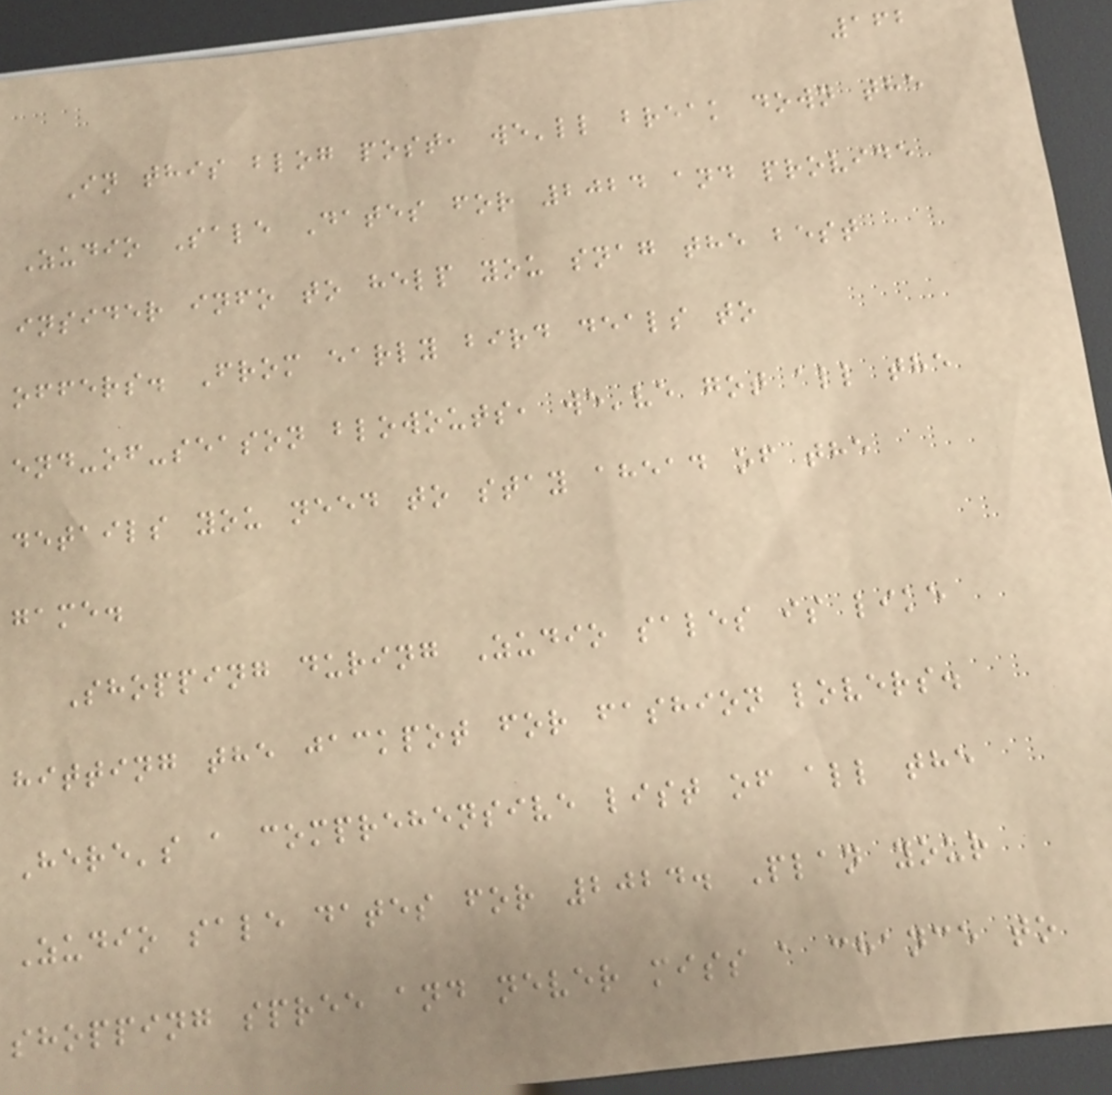162
In this blog post, we'll break down the
Zudio Sale Dates for 2024 and provide
insider info to help you snag the best
offers. From early bird deals to
end-of-season blowouts, we've got all the
details you need to stay ahead of the
game.
Shopping during Zudio sales is like
hitting the jackpot for fashion lovers.
Here's a comprehensive list of all the
Zudio sale dates for 2024. Plan your
shopping spree and never miss a chance to
